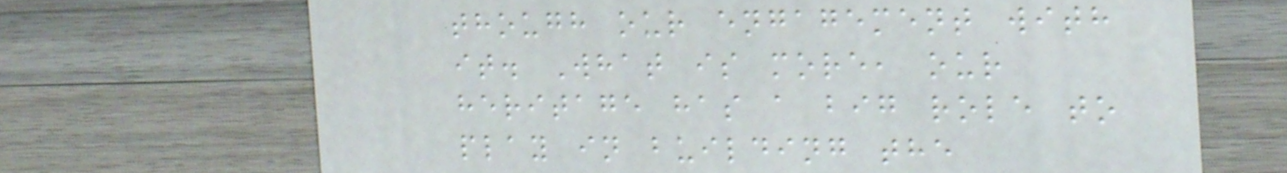though our engagement with
it. What is more, our
heritage has a big role to
play in building the
